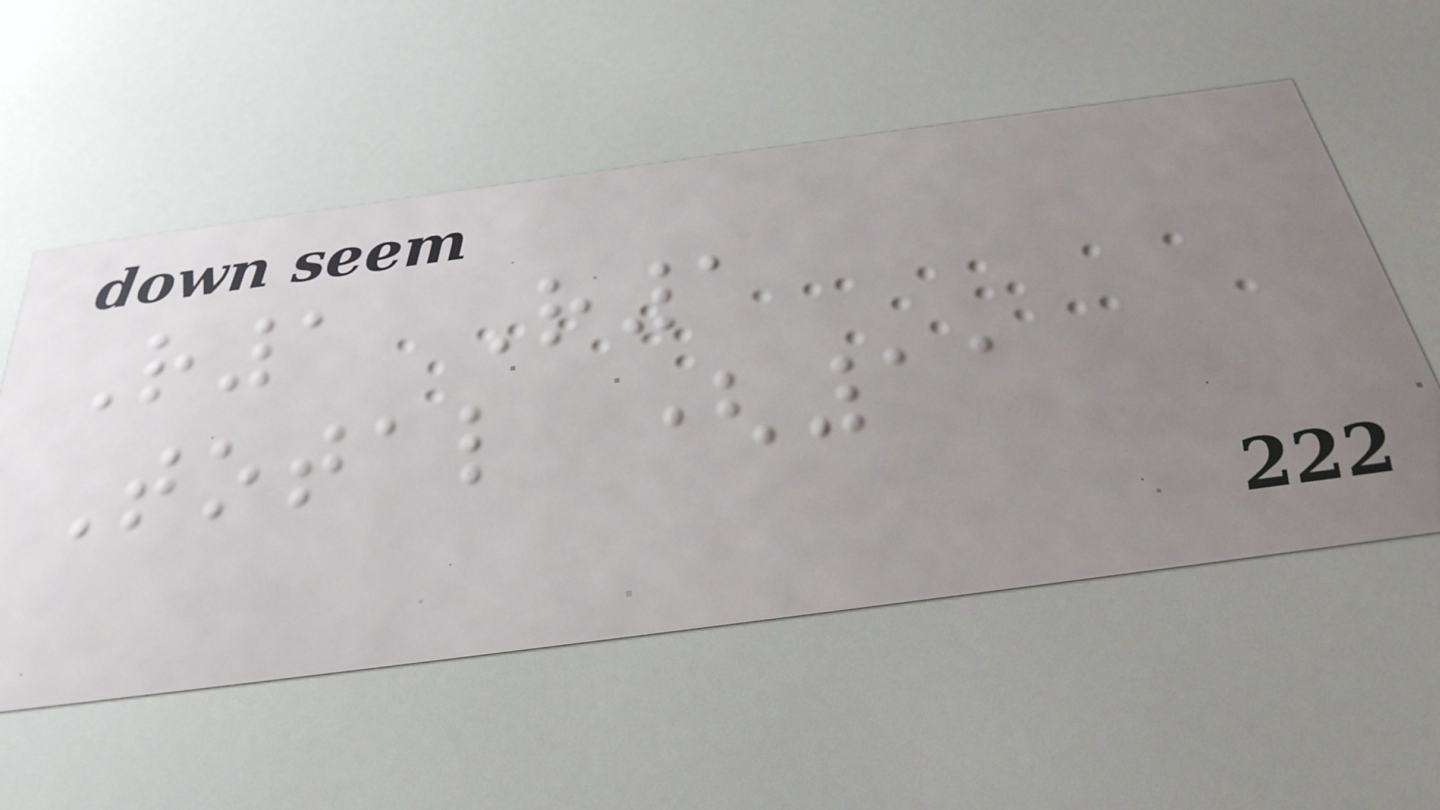R1 R1
Total (11
